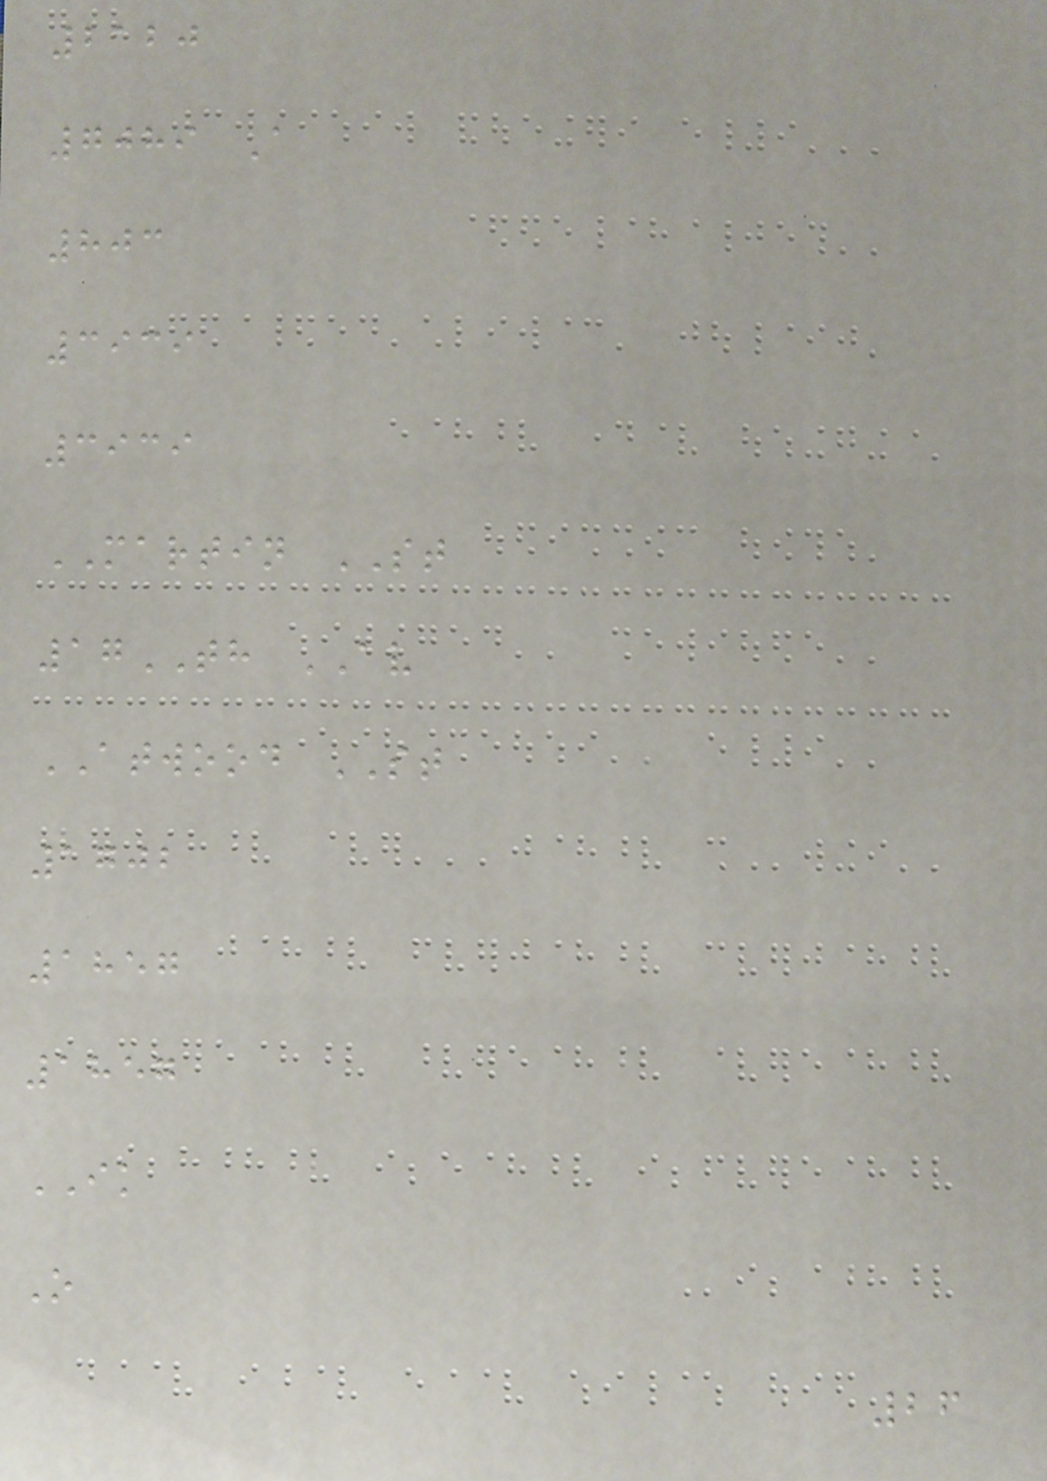2120
7089 A
803
3939
3939
MARTIN ST
17TH AV
ATWOOD ST
1702
1857
1857
IK
O
26
